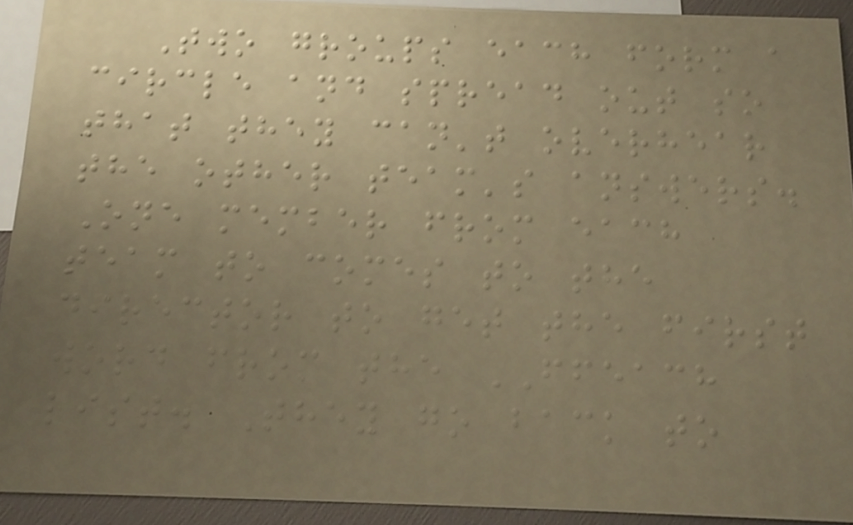Two groups each form a
circle and spread out so
that they can't overhear
the other team's answers.
One member from each
team to comes to the
director to get the first
word from the FFEACH
list. They go back to
